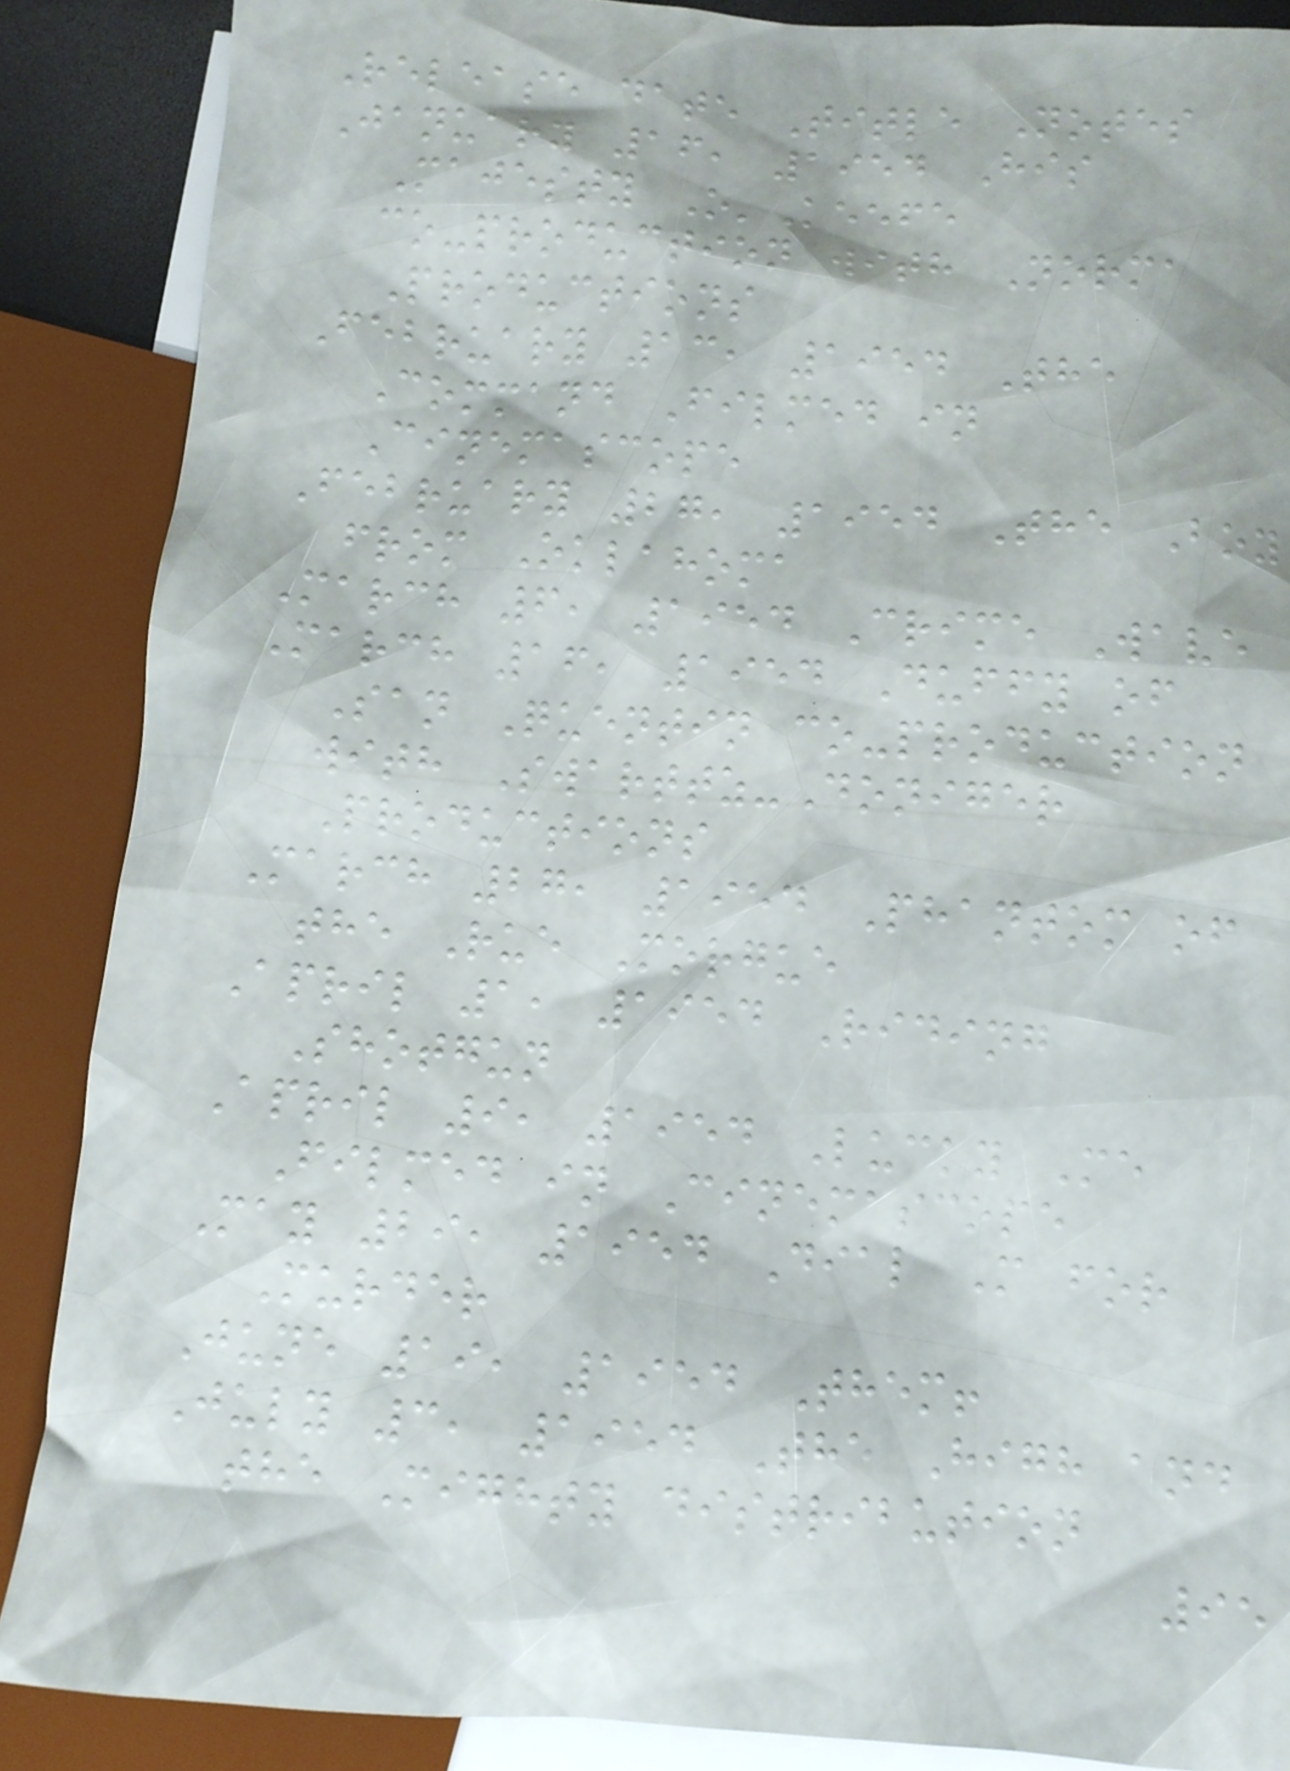Release date Title Notes
January 16, 1954 His
Majesty O'Keefe
co-production with Norma
Productions
February 13, 1954 The
Command Filmed in
Cinemascope
February 27, 1954 The Boy
from Oklahoma
March 6, 1954 Crime Wave
March 16, 1954 Duffy of
San Quentin co-production
with Swarttz-Doniger
Productions
March 27, 1954 Phantom of
the Rue Morgue
April 1, 1954 Riding
Shotgun
April 9, 1954 Lucky Me
Filmed in Cinemascope
May 29, 1954 Dial M for
Murder
June 19, 1954 Them!
July 3, 1954 The High and
the Mighty distribution
95
